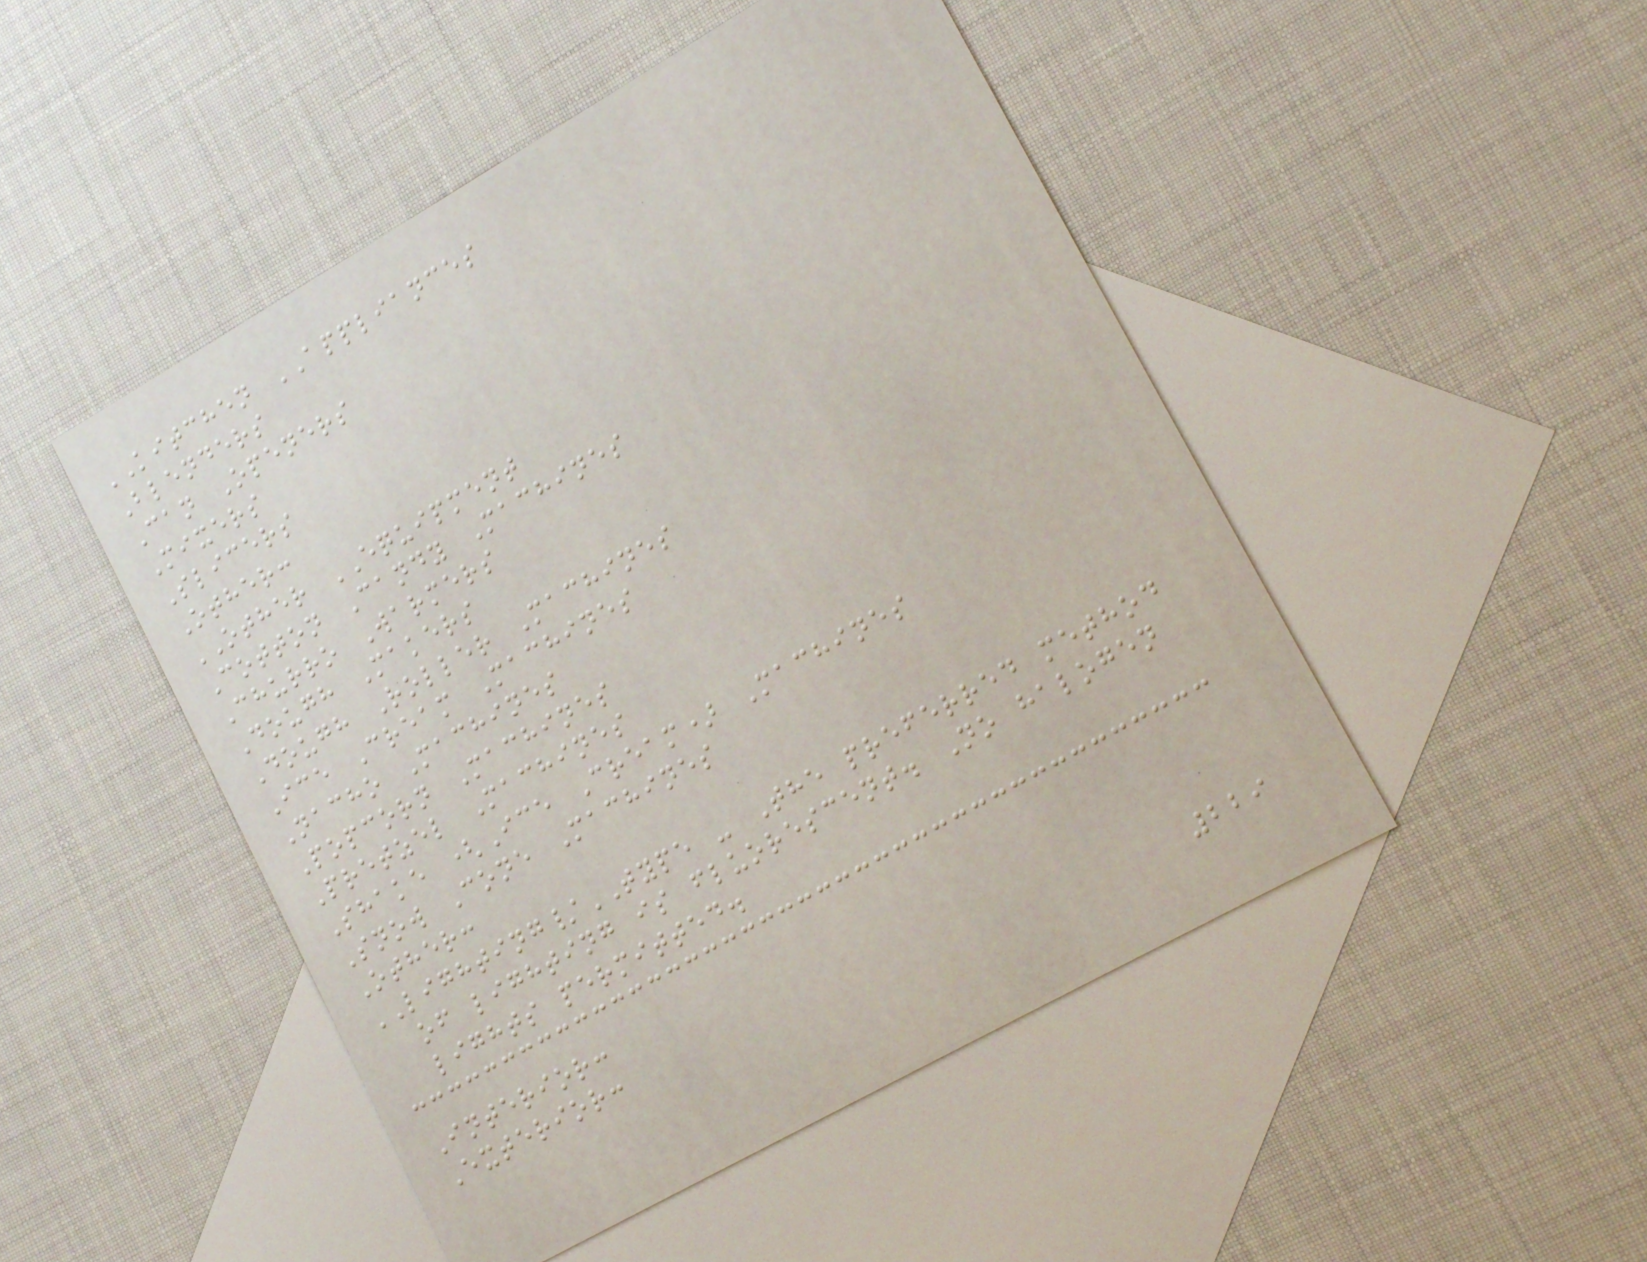KITCHEN APPLIANCES
Blenders
Can Openers
Mixers
Slicers
Other:
OTHER EQUIPMENT
Cotton Candy Machines
Churro Warmers
Dough Makers
Dough Roller Machines
Ice Cream Machines
Nacho Machines
Popcorn Machines
Pretzel Machines
Shake (Ice Cream) Machines
Snow Cone Machines
Other:
LIGHTING/TYPE - The preferred method
of lighting is fluorescent. No halogen
lights permitted.
Interior:
Exterior:
229
